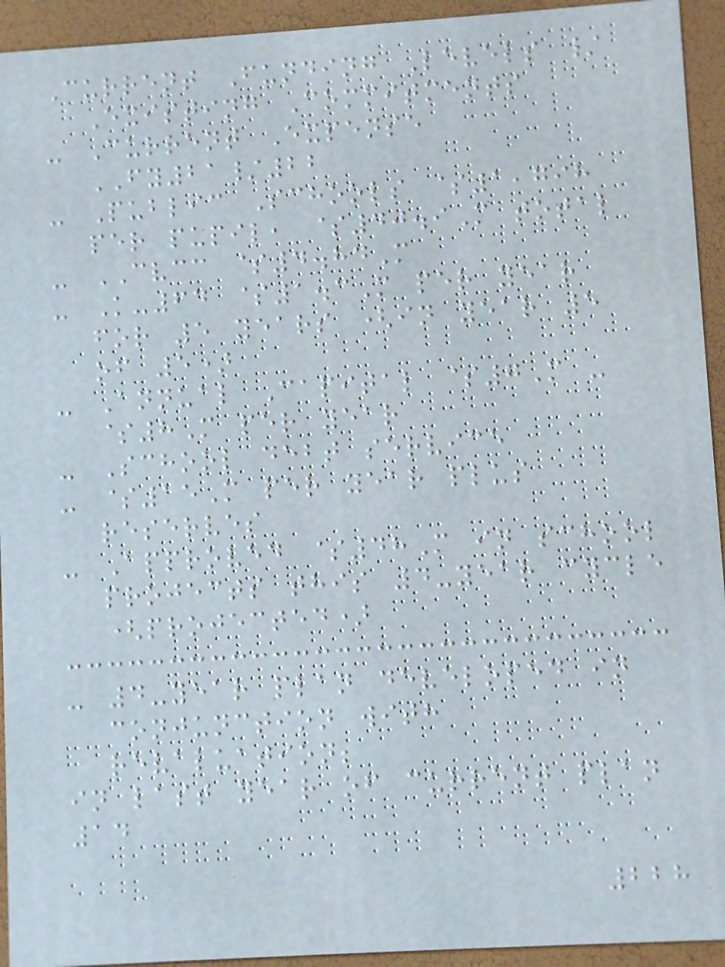Current Funding Levels /
Existing Commitments
- Current Expense
FY21/22
- Public Schools $1,798
per pupil, $40.9M total
- CVCC $4.84M
- K-64 $1.3M per year
for 5 years (in year 5
of 5)
- Annual Capital $7M -
$8M per year
- School debt service
- $15M per year plus
reserves
- Approved $48M in school
projects this 4-year cycle
(projected)
- 4-year plan developed in
conjunction with
revaluation;
in last year of current plan
14
228
